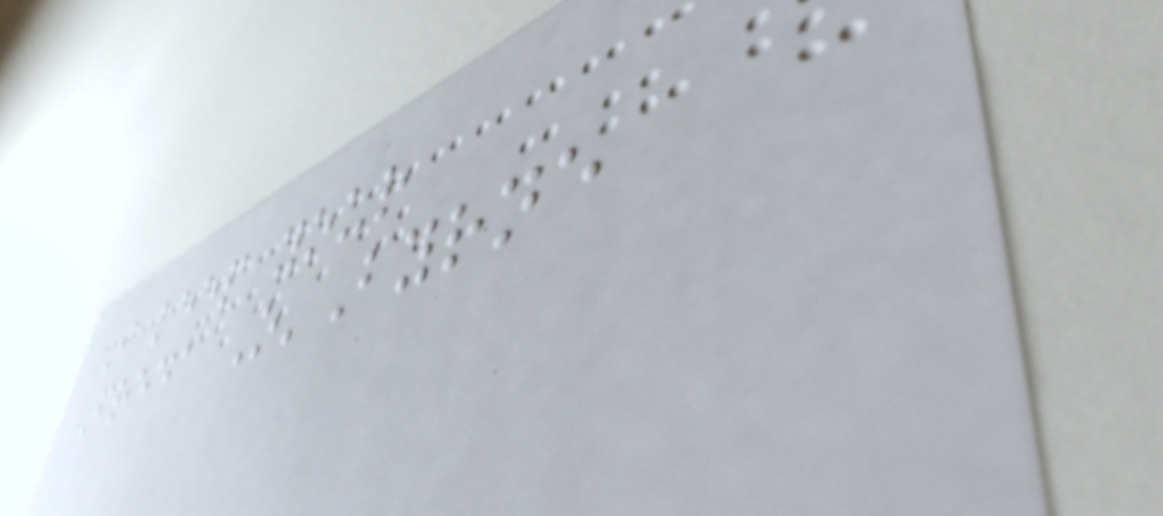I keep your
Freda O'Byrne
